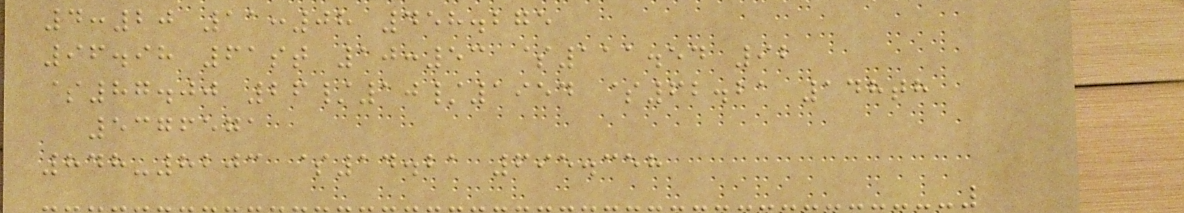4:20 11:08 458.275
96.98 61st 10:53 $111.54 92
$87.00 26/10/1954 $62.21 148th
5376571
848-8203 $14.21 695.358
